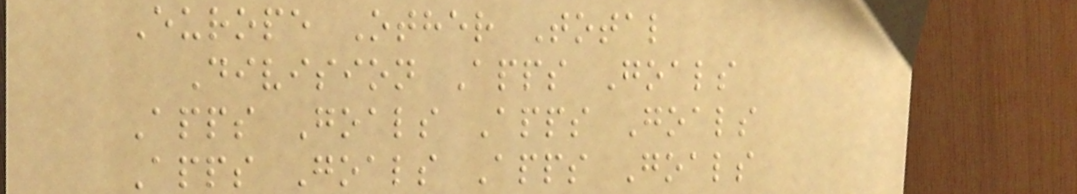Europe Other Total
Division Apps Goals
Apps Goals Apps Goals
Apps Goals Apps Goals
